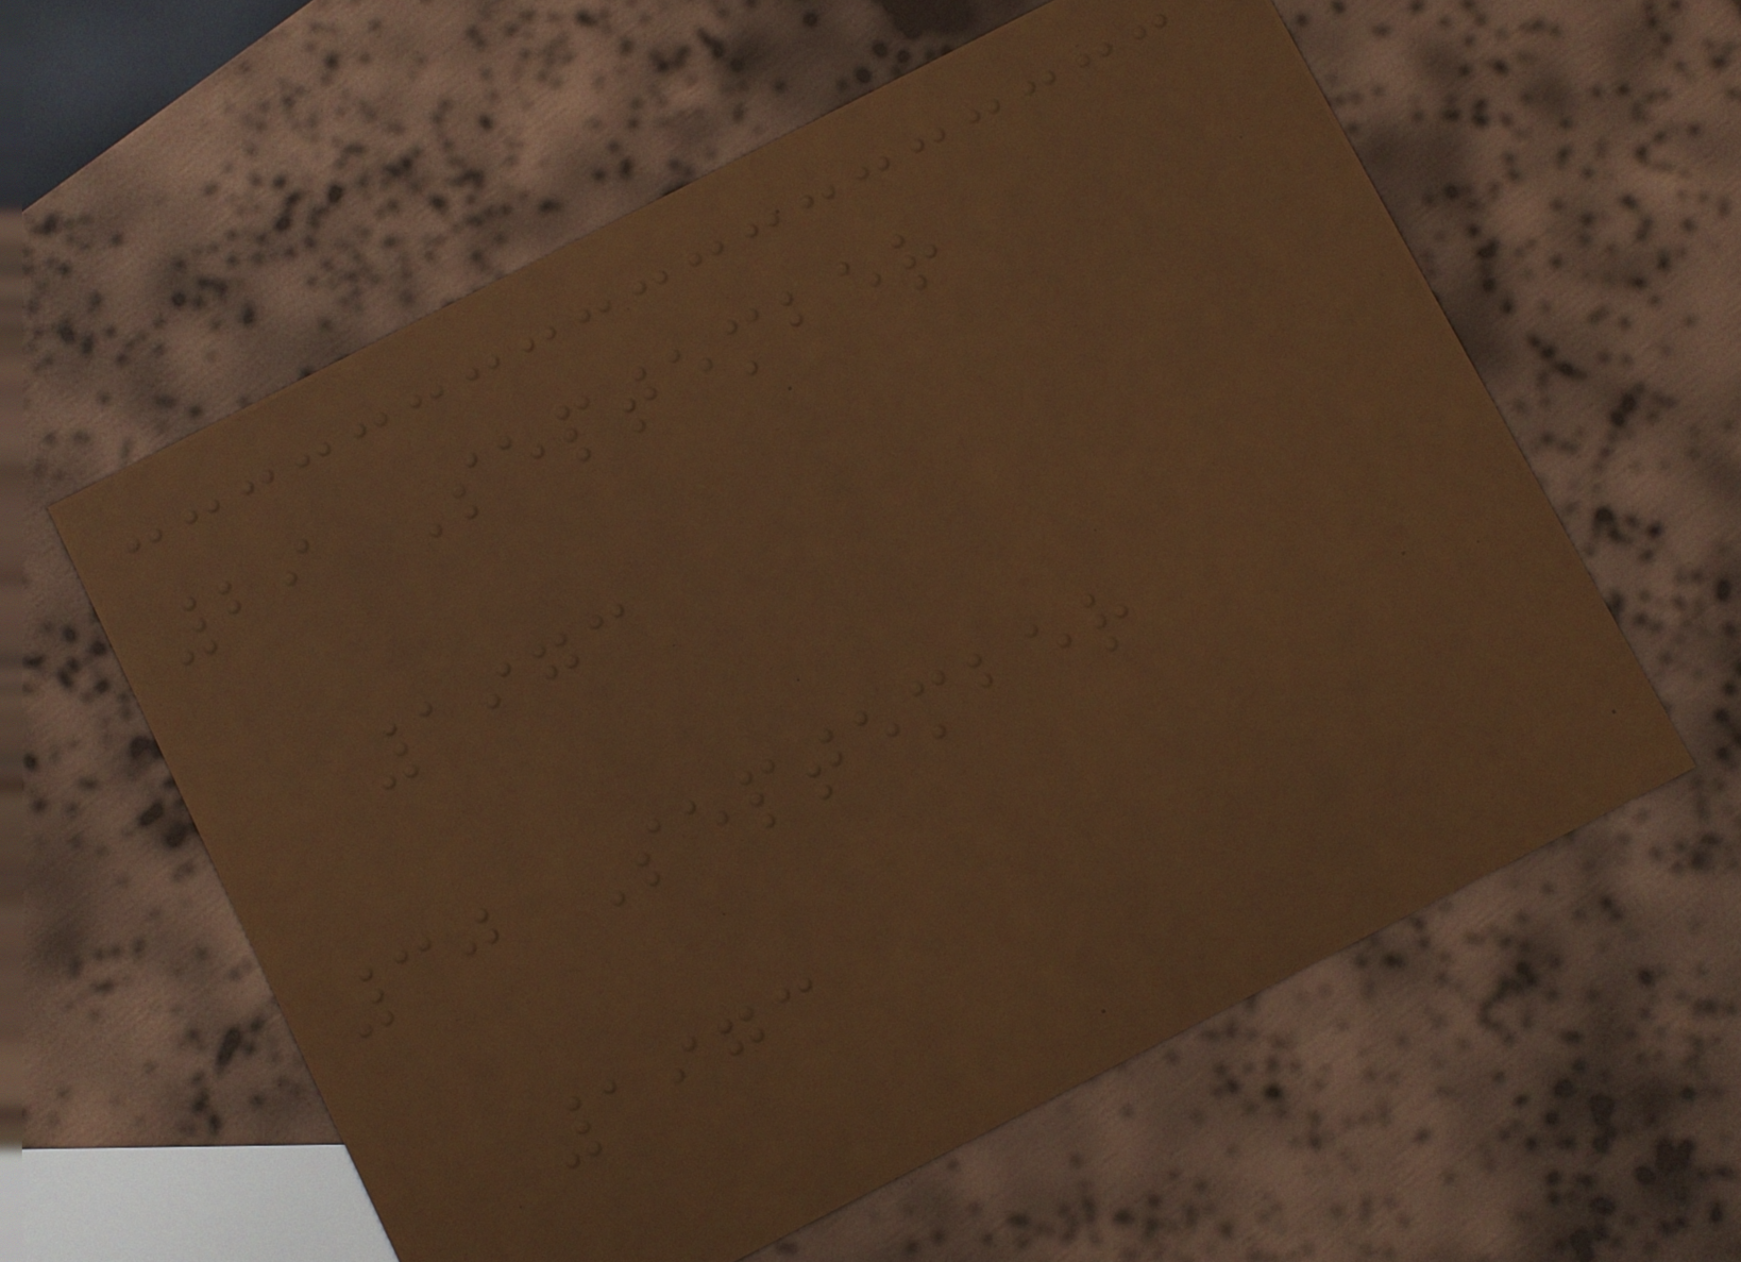29 September
1973
30 September
1973
